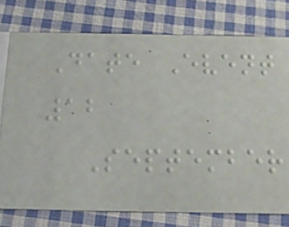Date Event
12
September
